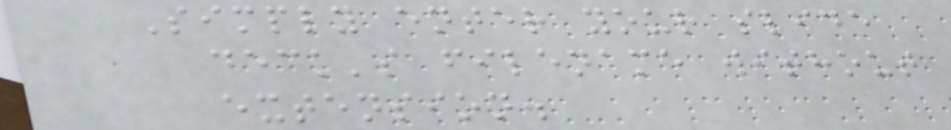Simply enter your slide
deck's filename without
extension.
